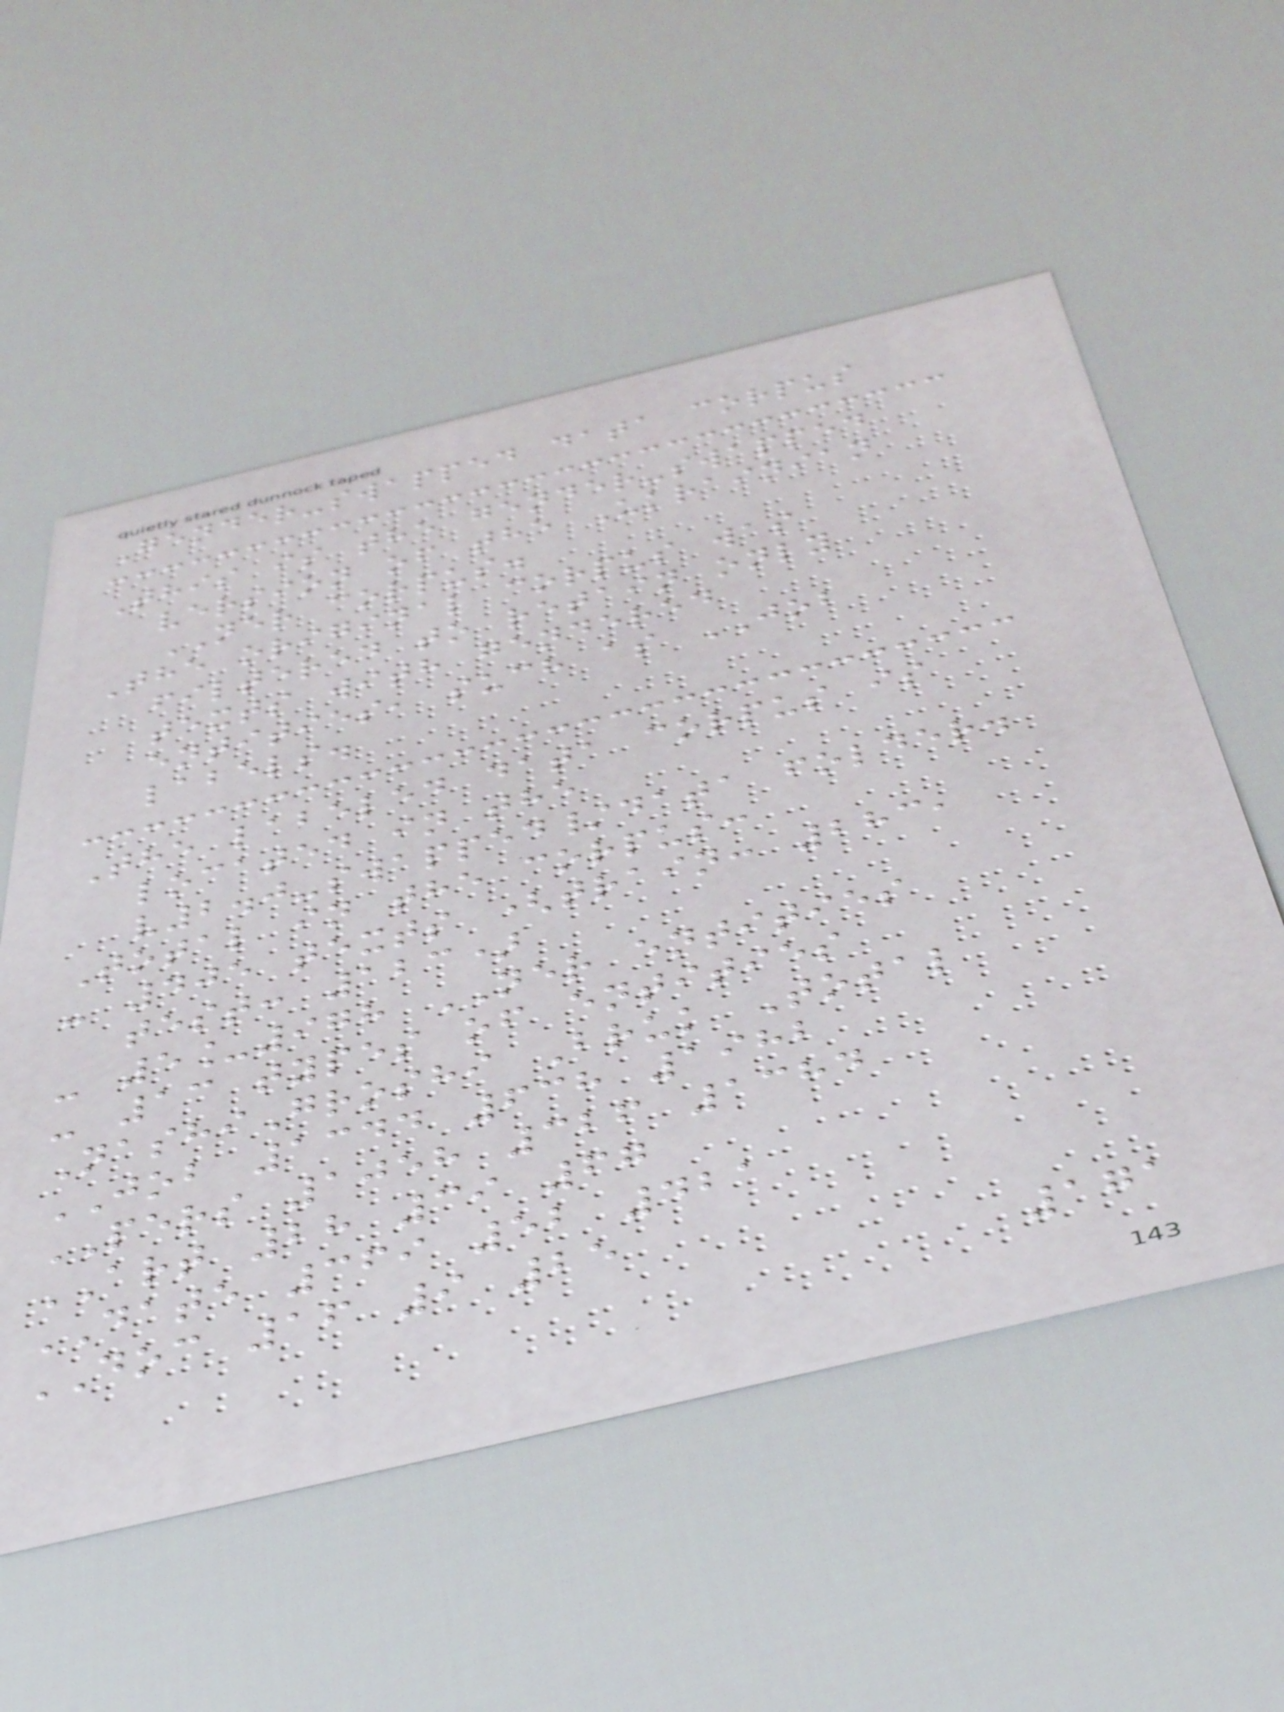Gender-swapped data corpus
This is the gender-swapped
version of the Ukrainian
NER corpus.
The original corpus was
filtered to retain only
texts with gendered
entities, such as JOB
labels.
The labeled data corpus is
located in the
v2.0-swapped/data folder.
Total in the corpus:
- 405 texts (train: 283,
test: 123)
- 5_978 NER entities
- 13 types of entities
NashiGroshi Bruk Total
JOB 1344 638 1982
PERS 1058 326 1384
ART 28 39 67
DATE 369 52 421
DOC 16 9 25
171
